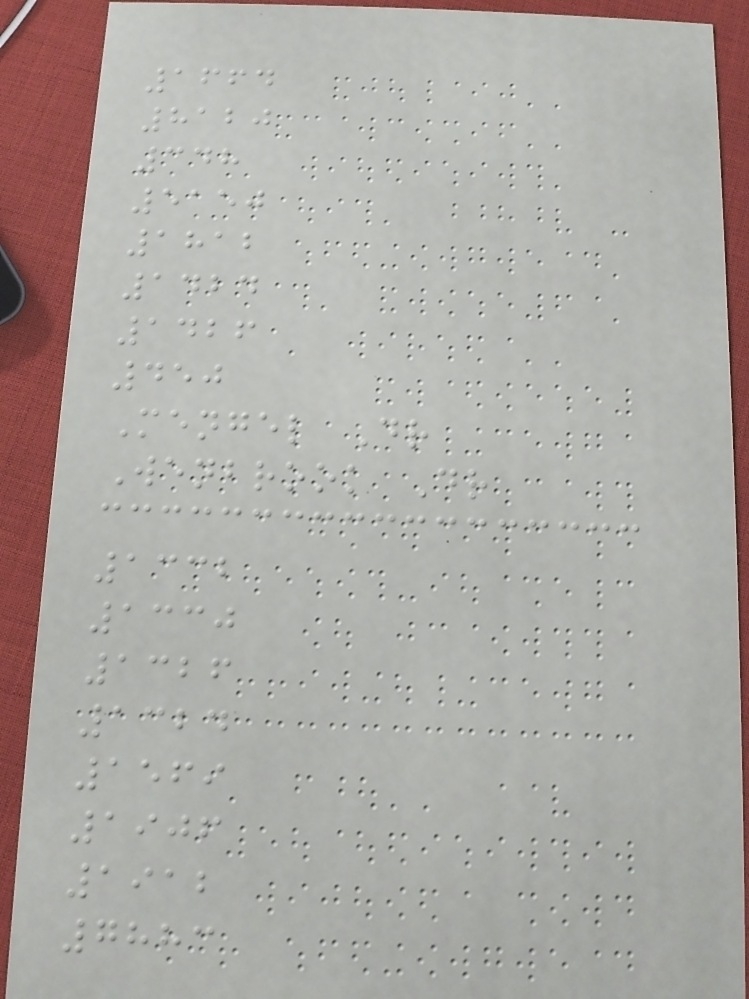1664
8120
348
5150
1812
1424
1426
450
Mengel Dr
Wenbrook Dr
1332
1330
1326
1324
1569
1906
1912
7883
